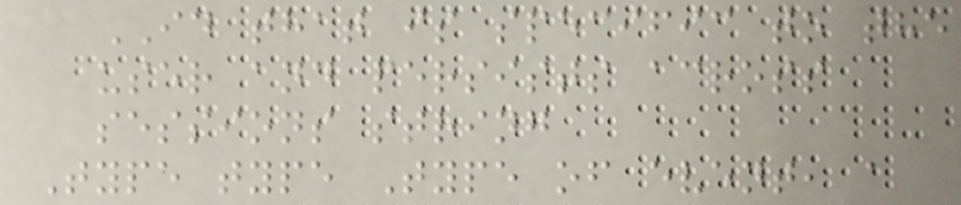ID that is specific to the
user and persists across
sessions string
Type type Type of event, a
